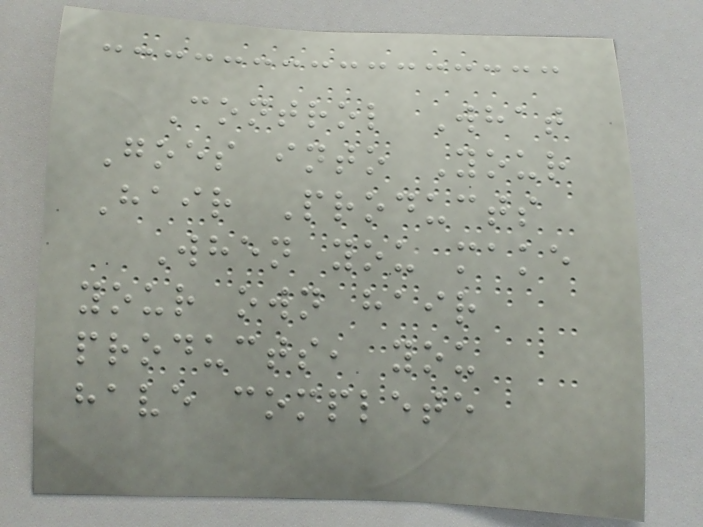Control What
Goes into Your
Hair Products
When you make
your own hair
products, you
have complete
